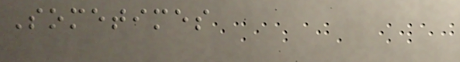Sometimes
